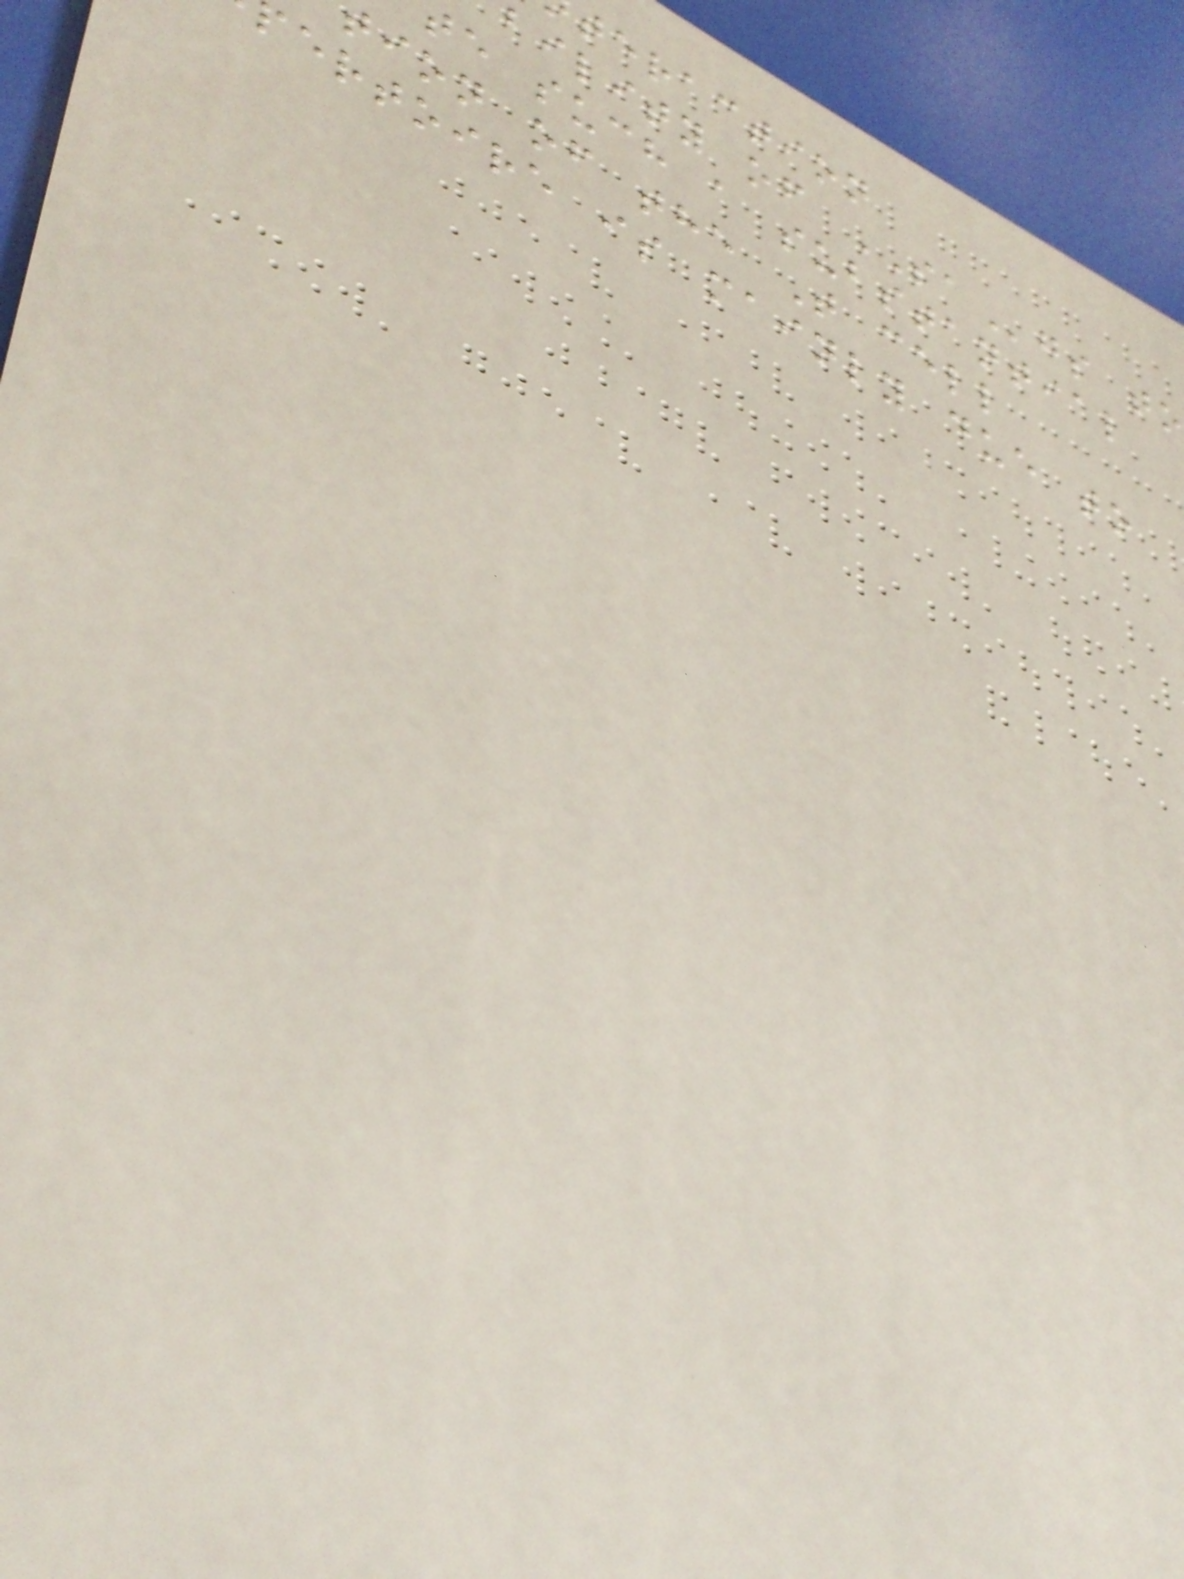teraction
bility of SAgs to
te such a substantial
tion of the T cell
ertoire is mainly due to
